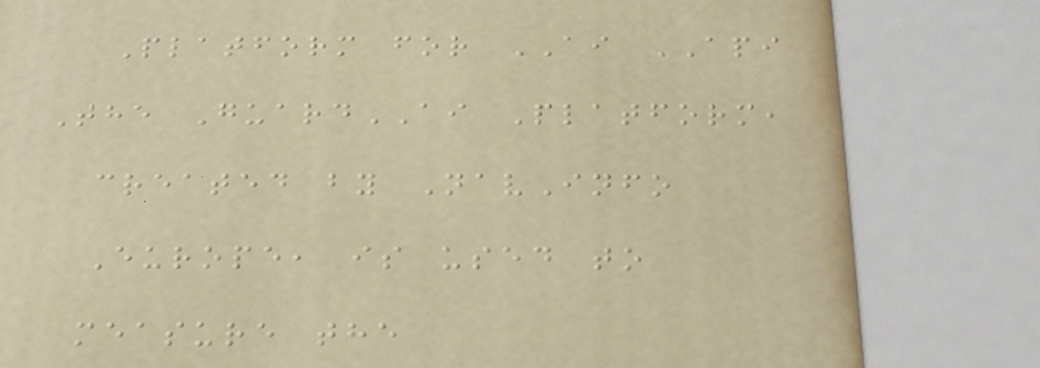Platform for AI API
The GuardAI Platform,
created by NavInfo
Europe, is used to
measure the
